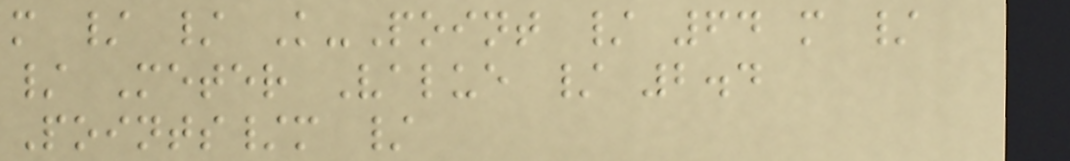m / / K-Point / 64 m /
/ Meter Value / 2.4
Points/m /
